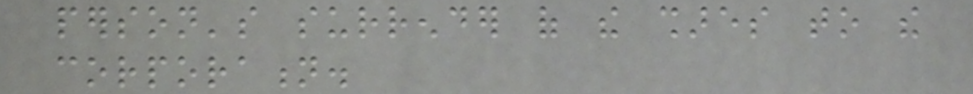person's surrender of the shares to the
corporation.
